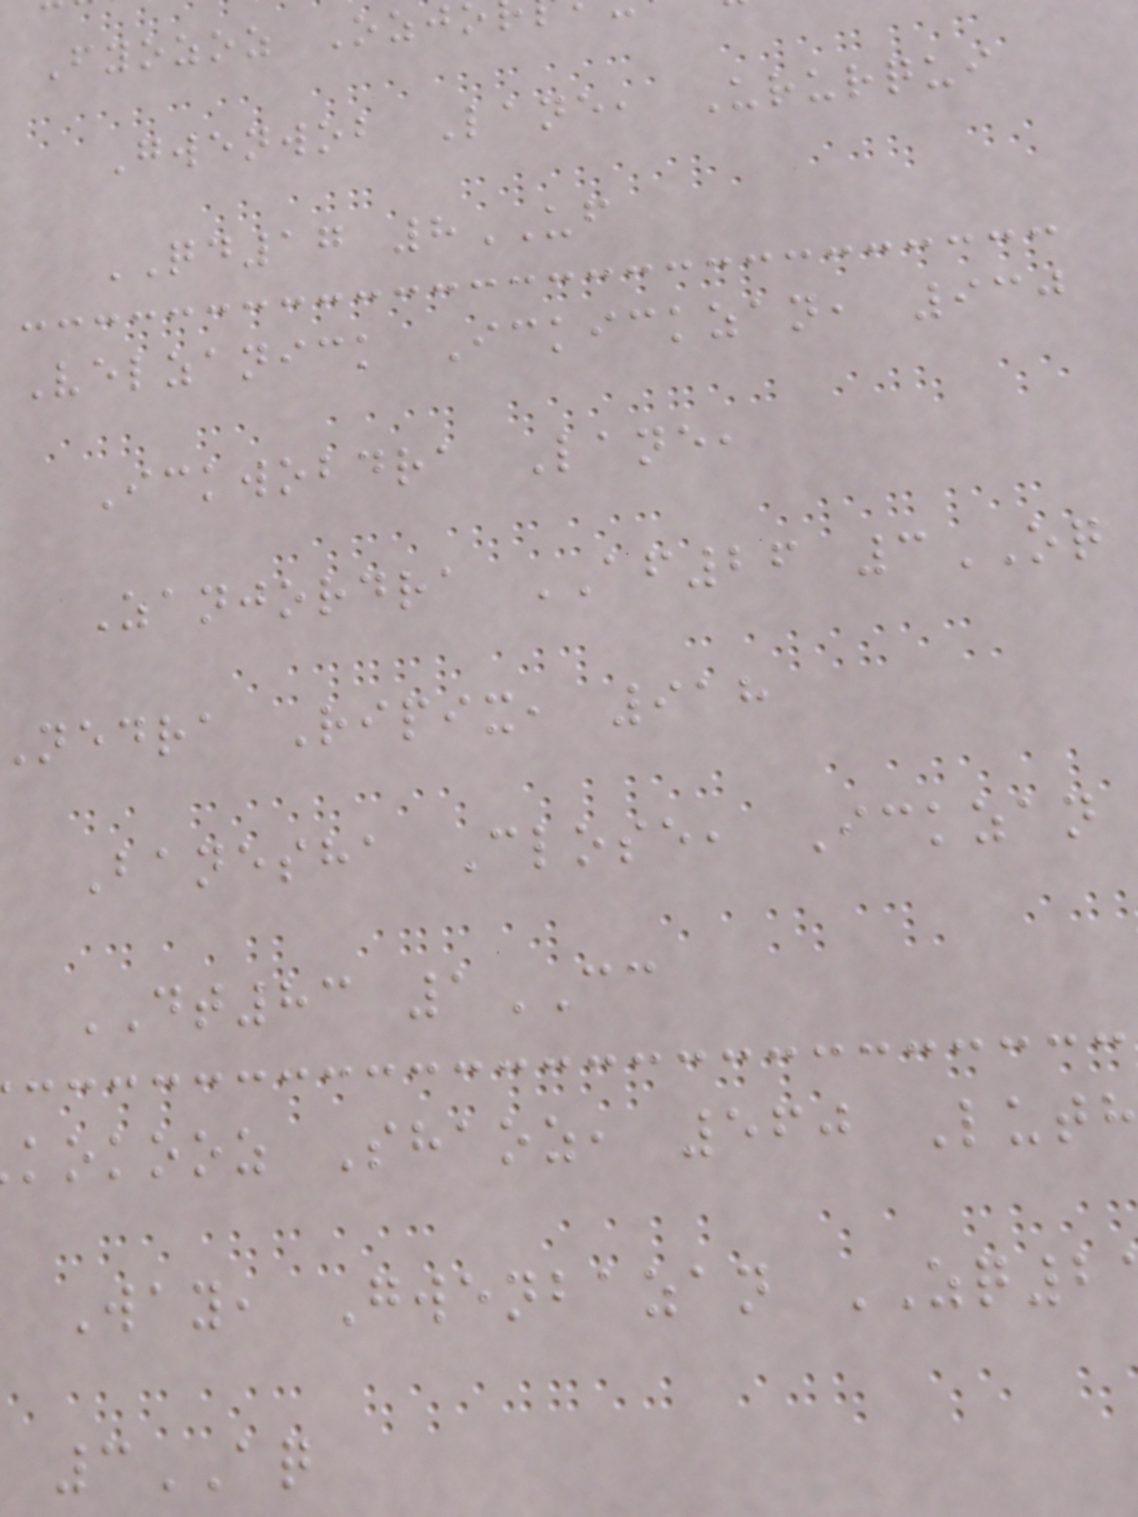Fyozoz Ozj
Gwenwob Lane, Ururqui
QD17 8UF
Velzanick Ickickzan, 930
Ickwobdra Lane,
Zanjordra AF26 3OQ
nedra Ripix, 918
Banesha Close, Ickzan
DT83 1CC
kokooz Shaoz, 560 Lut
Way, Gwenbazan ZQ2
3AQ
